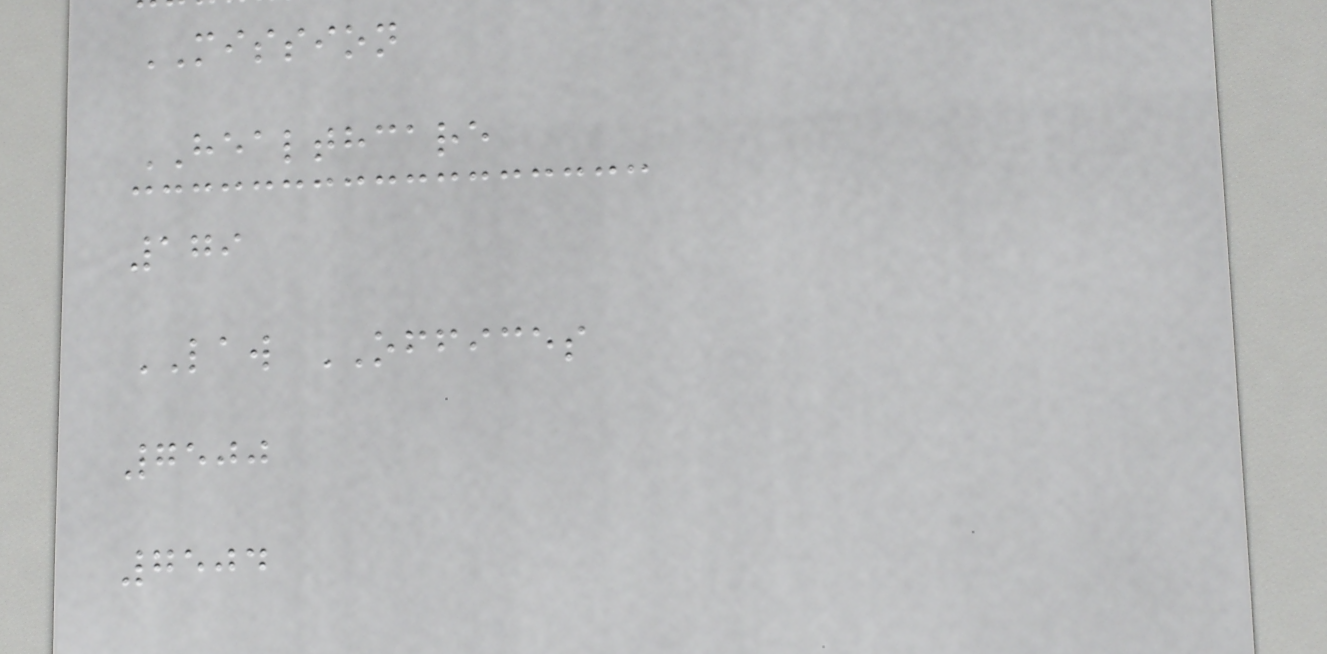MISSION
HEALTHCARE
179
LAW OFFICES
7500
7504
